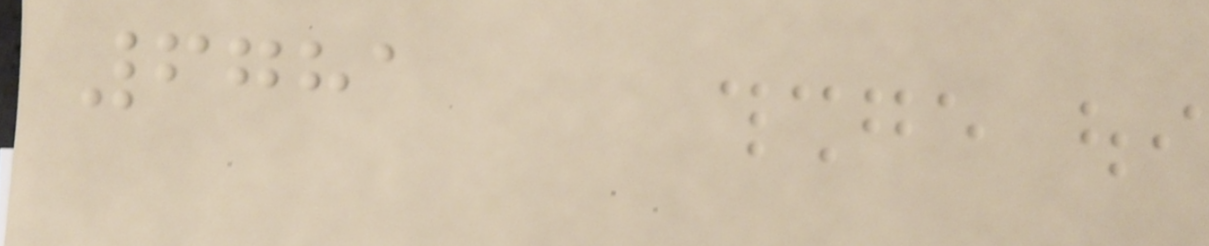6781
